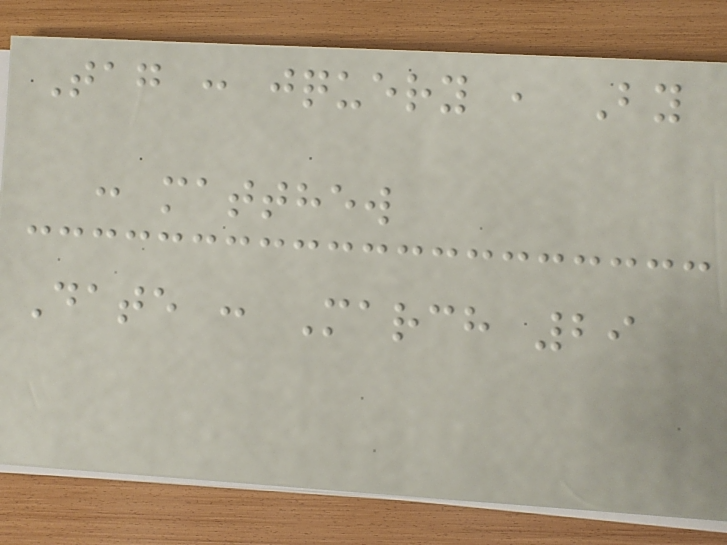Tag : jquery , By
: matthew
Date : March 29
